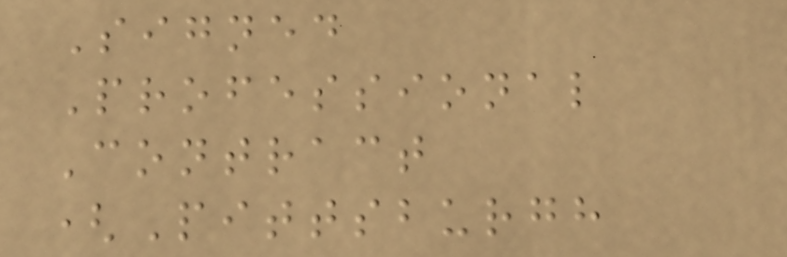Signed
Professional
Contract
(Pittsburgh
